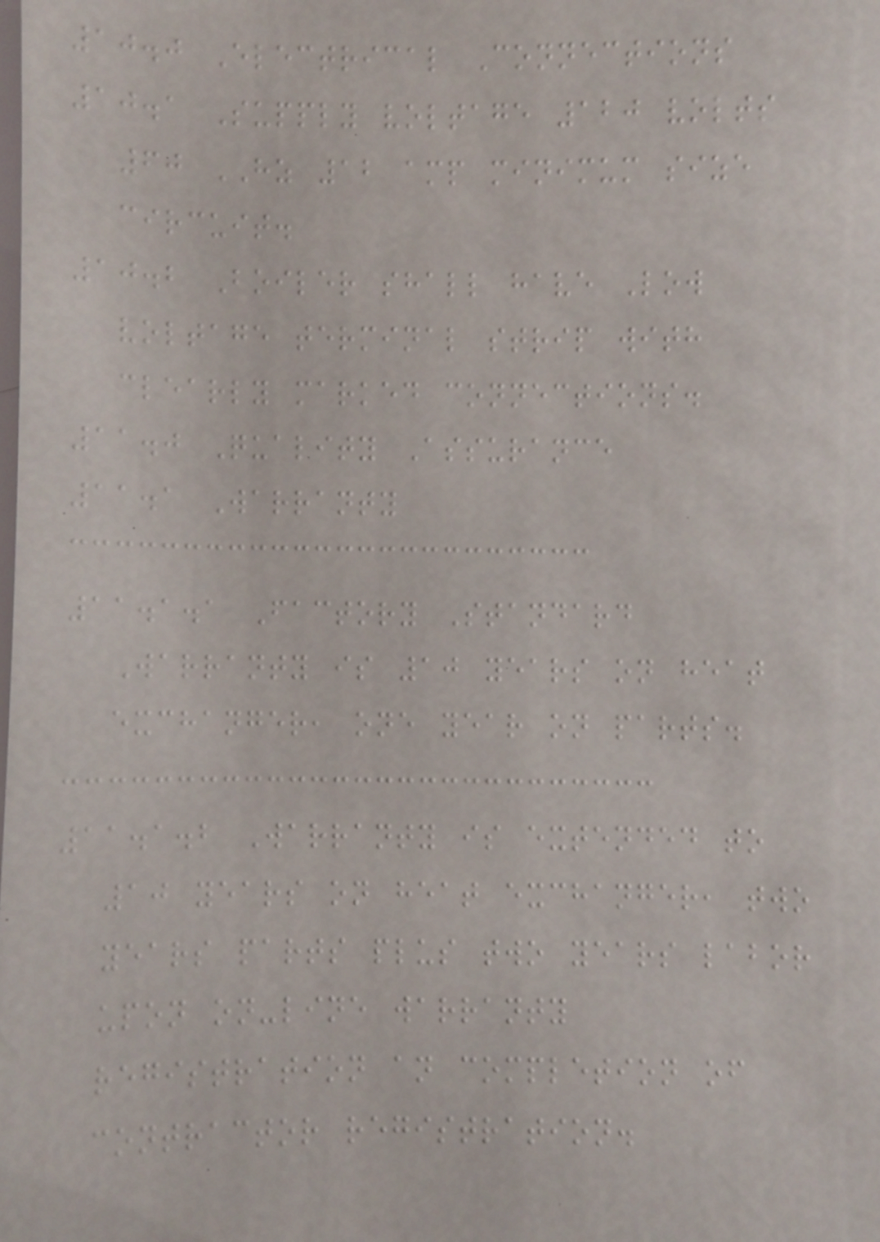10.0 Electrical Connections
10.1 Supply voltage 120 volts
60 HZ 12 amp minimum size
circuit.
10.2 Boiler shall have Low
voltage terminal strip with
clearly marked connections.
11.0 Quality Assurance
11.1 Warranty
11.1.1 Factory Standard
Warranty is 10 years on heat
exchanger, one year on parts.
11.1.2 Warranty is extended to
10 years on heat exchanger, two
years parts plus two years labor
upon on-line warranty
registration an completion of
contractor registration.
